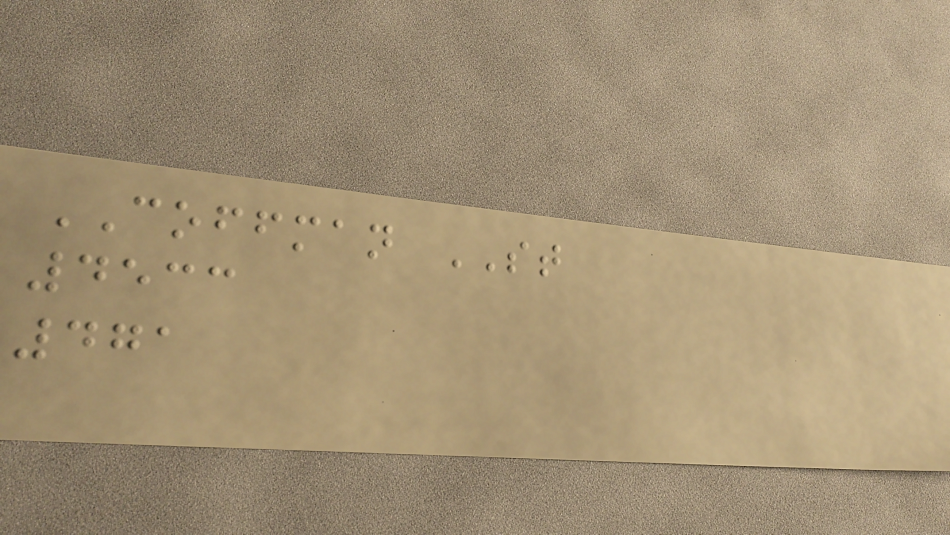COFFMAN ST
4533
471
